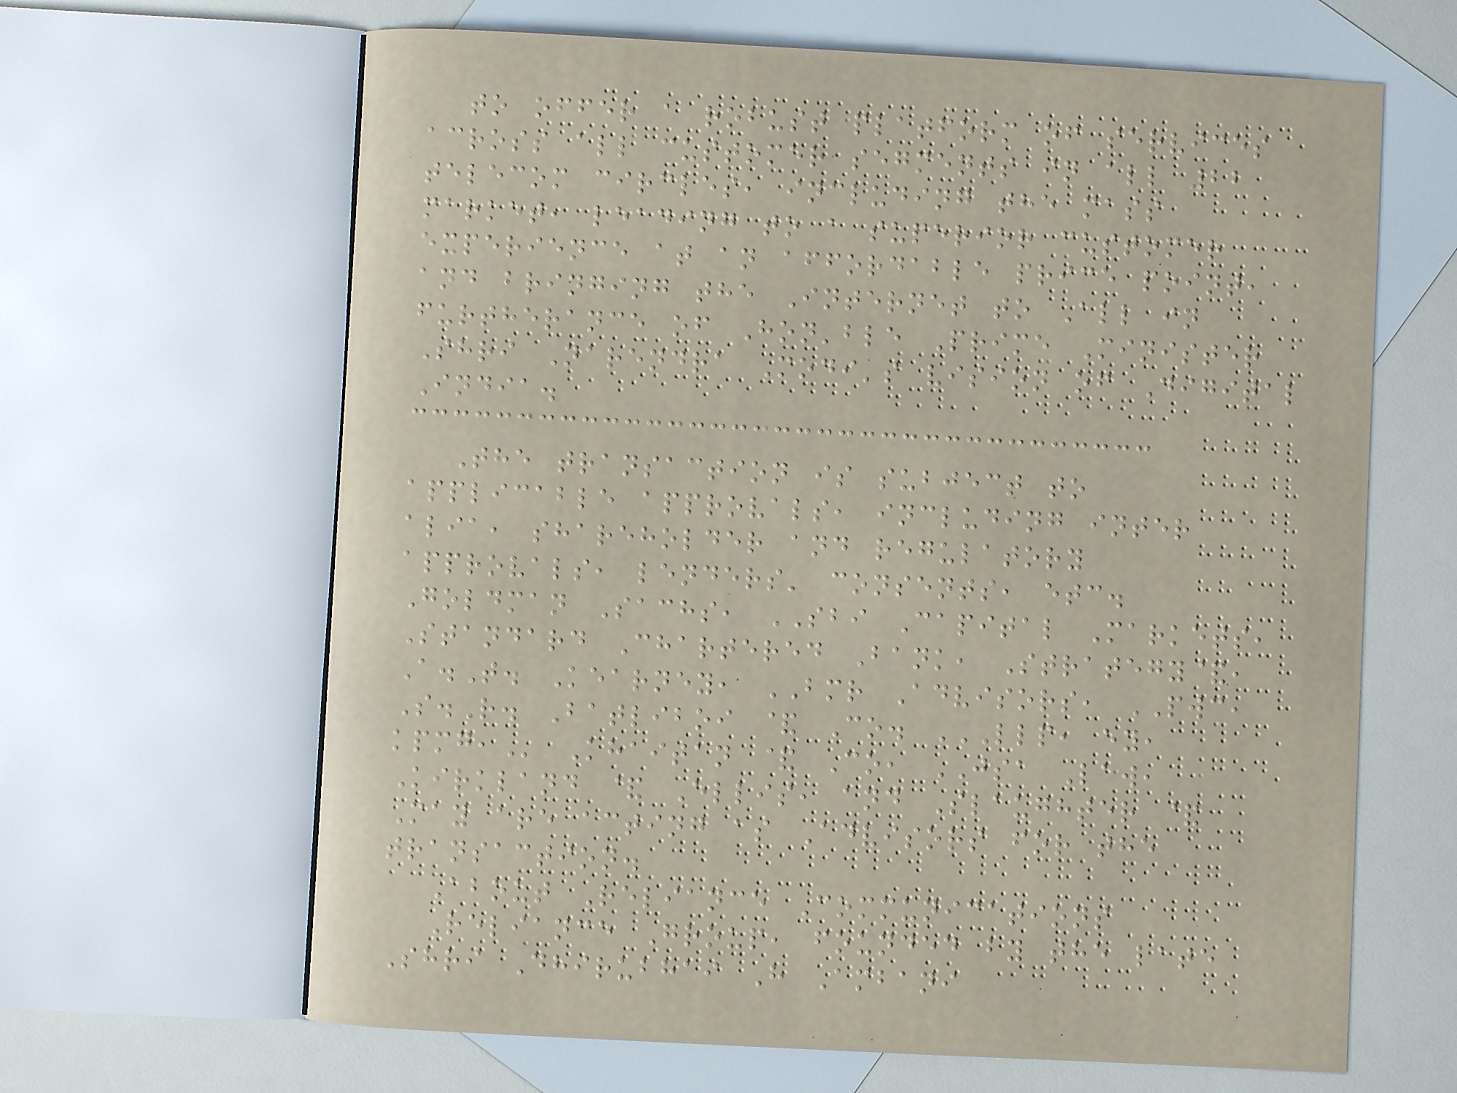to offer a robust platform of services
across all customer segments in all 22
telecom circles, including the mass
market, leading to a superior customer
experience at an affordable price point,
and bringing the Internet to All in
furtherance of Hon'ble Prime Minister
Shri Narendra Modi's vision of Digital
India.
The transaction is subject to
applicable approvals, including inter
alia, shareholder and regulatory
approvals, lenders' consents, etc.
Goldman Sachs, SBI Capital Markets,
Standard Chartered Bank, Strategy&,
A.T. Kearney, BMR Advisors, PWC,
S.R. Batliboi & Co. LLP, EY,
KPMG, Khaitan & Co, JSA Law,
Kirkland & Ellis, and Slaughter &
May are acting as Advisors for the
transaction.
About Reliance Communications
Reliance Group, founded by the late
Shri Dhirubhai H Ambani
